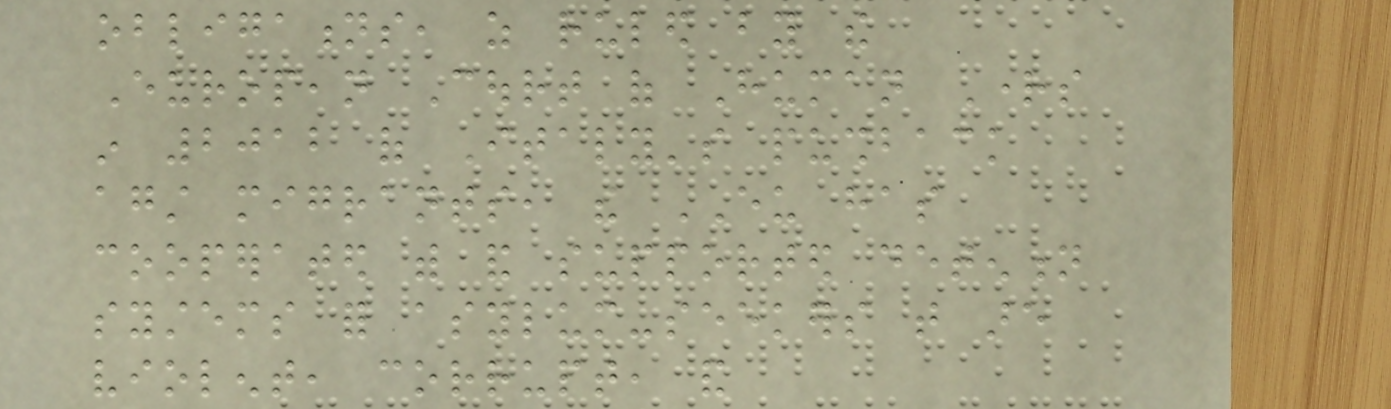obligations, as ruled by the
European Court of Human Rights
in 2012 of Italy's pushback
against migrants, the EU has
cooperated with and supported detention
systems for asylum-seekers that are
violent, corrupt, and
